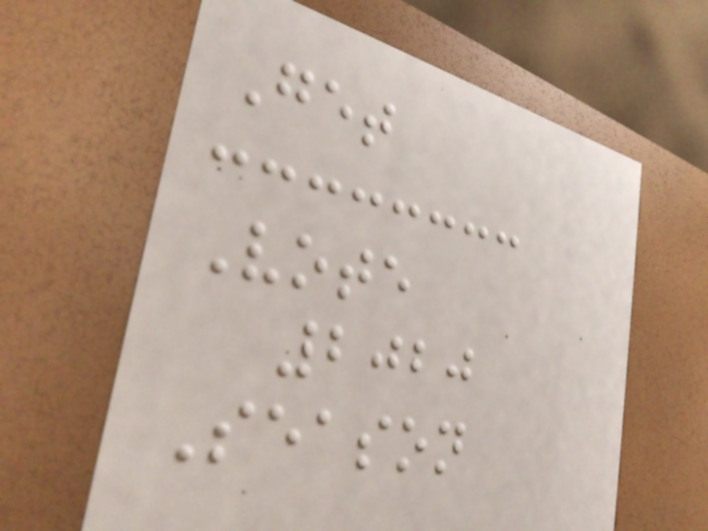Get
Vote
2020
Season
